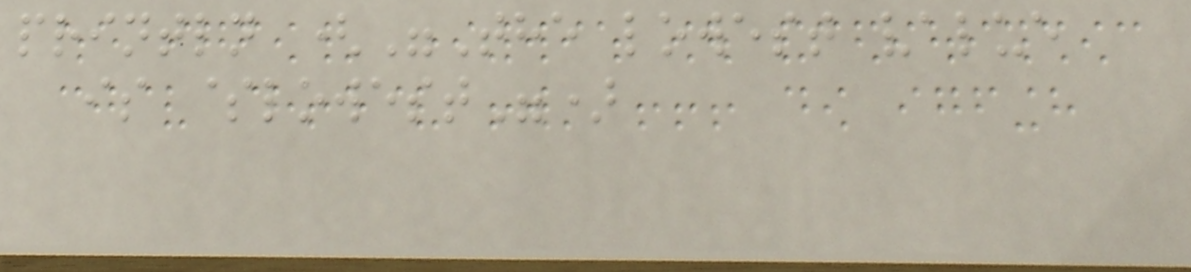println ("The lowest value
is $lowest")
